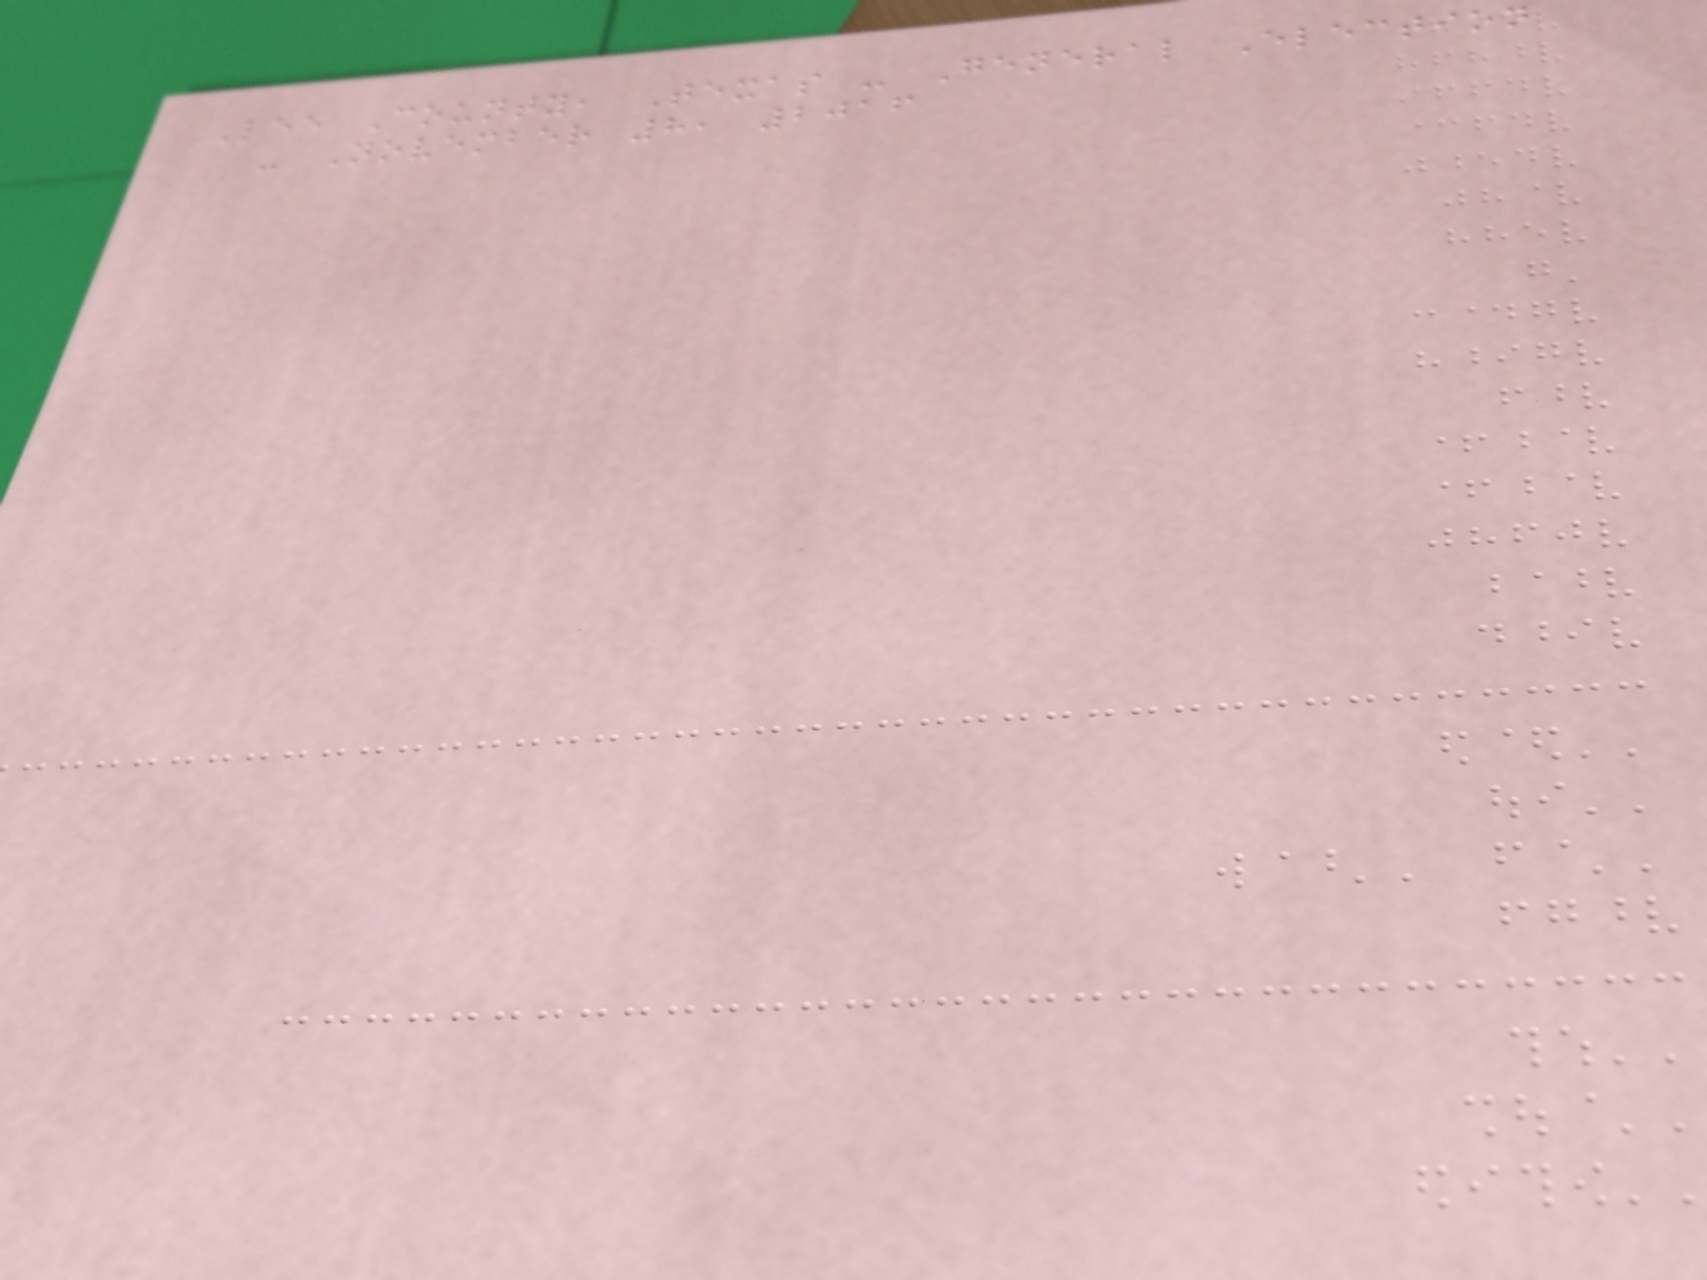Lee County, Texas - General Election
- November 8, 2016
